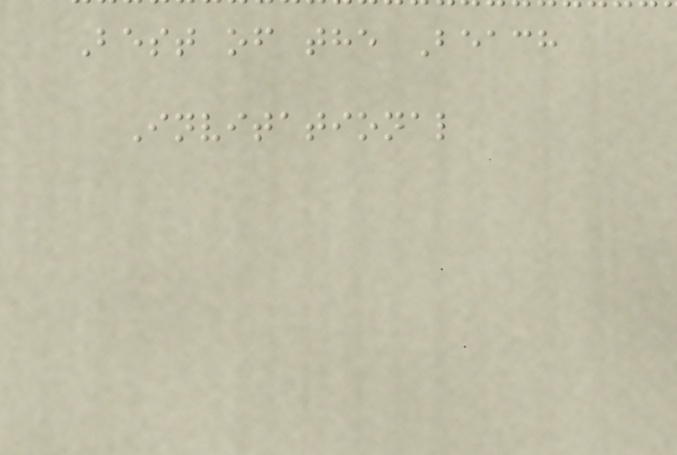Best of the Beach
Invitational
